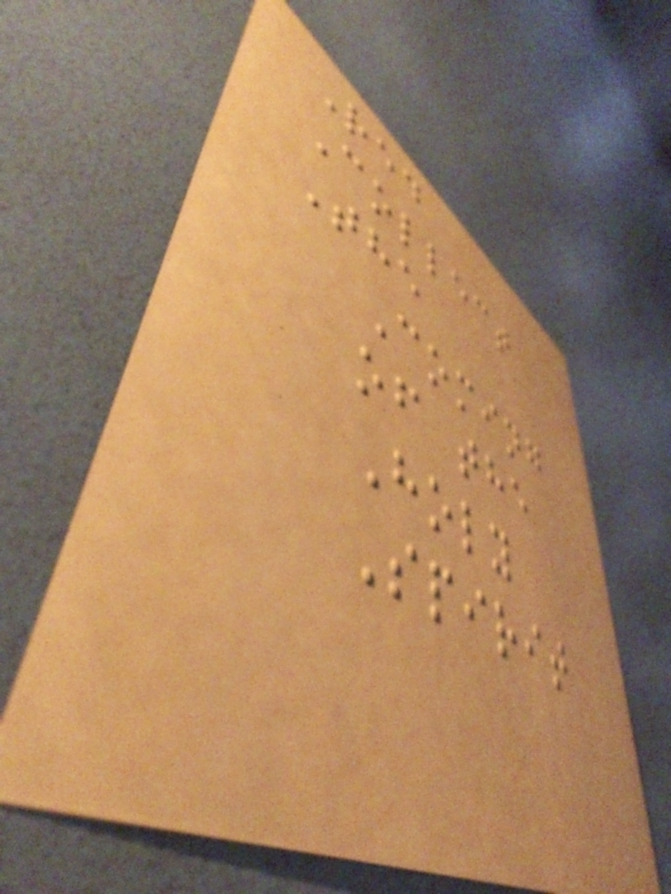Red
Collect
The
Coming
of the
Holy
Spirit
